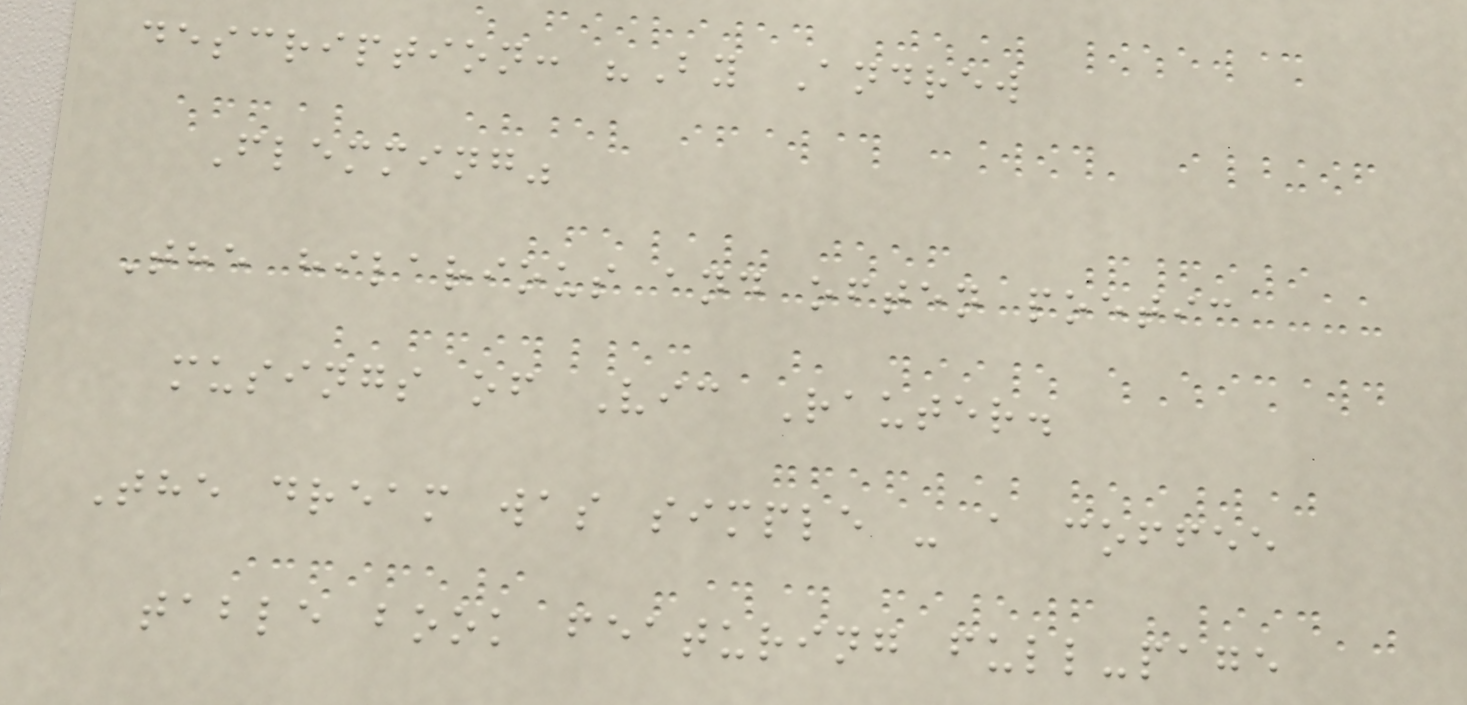description: "By Andrew
Flemming"
The hilarious and often poetic
musings of Vic Rauter.
The dream was simple - a coffee
table book featuring full-page
